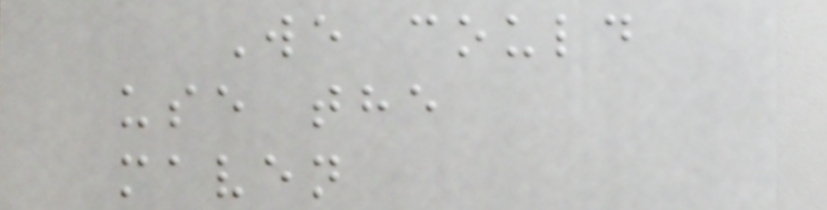We could
use the
maven
